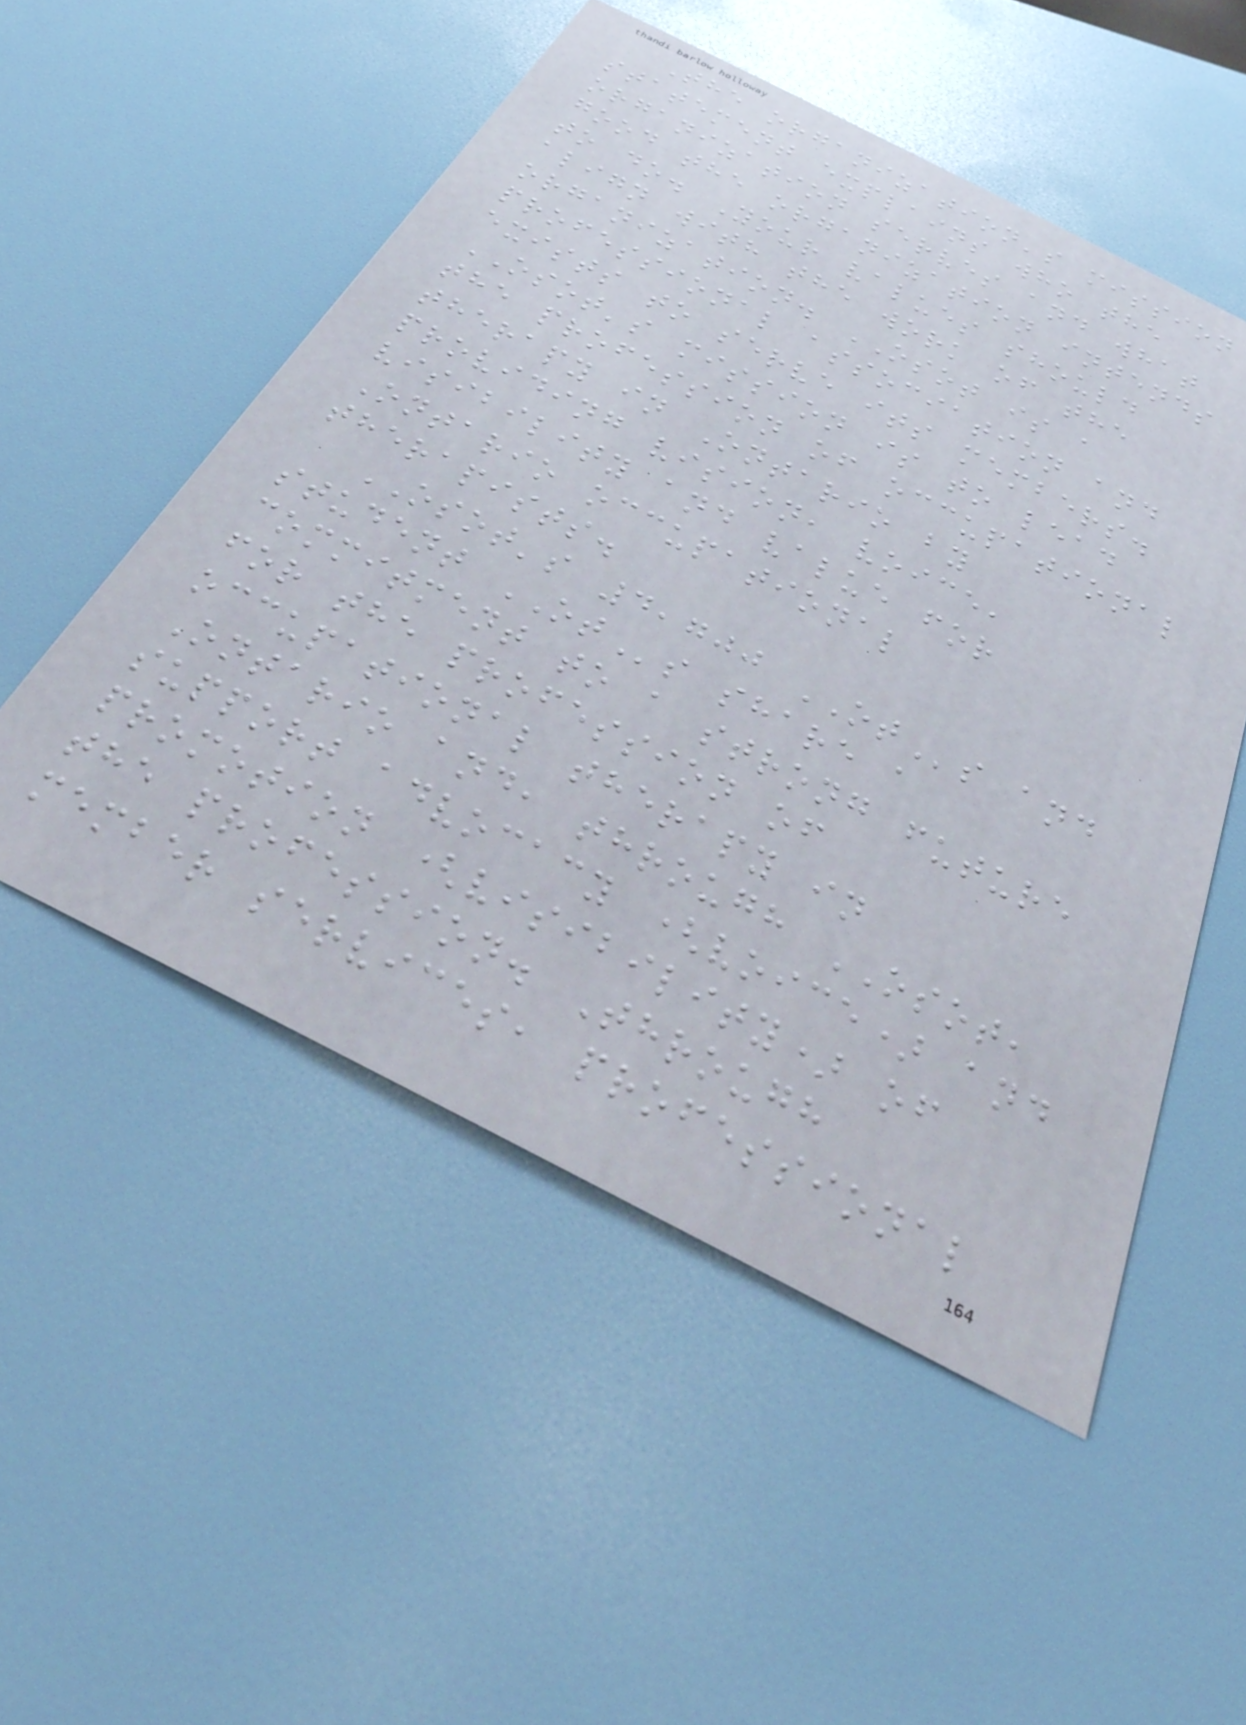The organization's mission
statement explains who the
organization serves and what
good the organization intends
to do. Your values should
align with the work of the
organization. OSOT is a
professional association and
exists to serve its members.
OSOT's mission is to lead
the profession of occupational
therapy in Ontario by
providing vision, voice,
visibility and value for
Ontario occupational
therapists.
OSOT's 4,700 OTs and
student OTs share a
commitment to a strong future
for the profession of
occupational therapy in
Ontario and, through OSOT,
support advocacy (voice) and
promotion (visibility) of
the profession. Through
member services, professional
